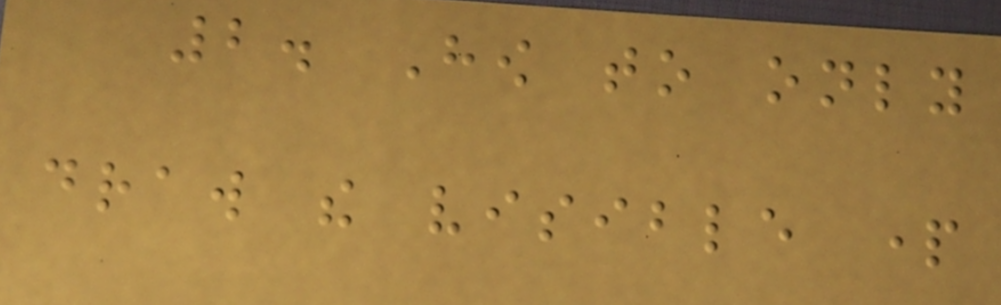2. How to only
draw the visible part
